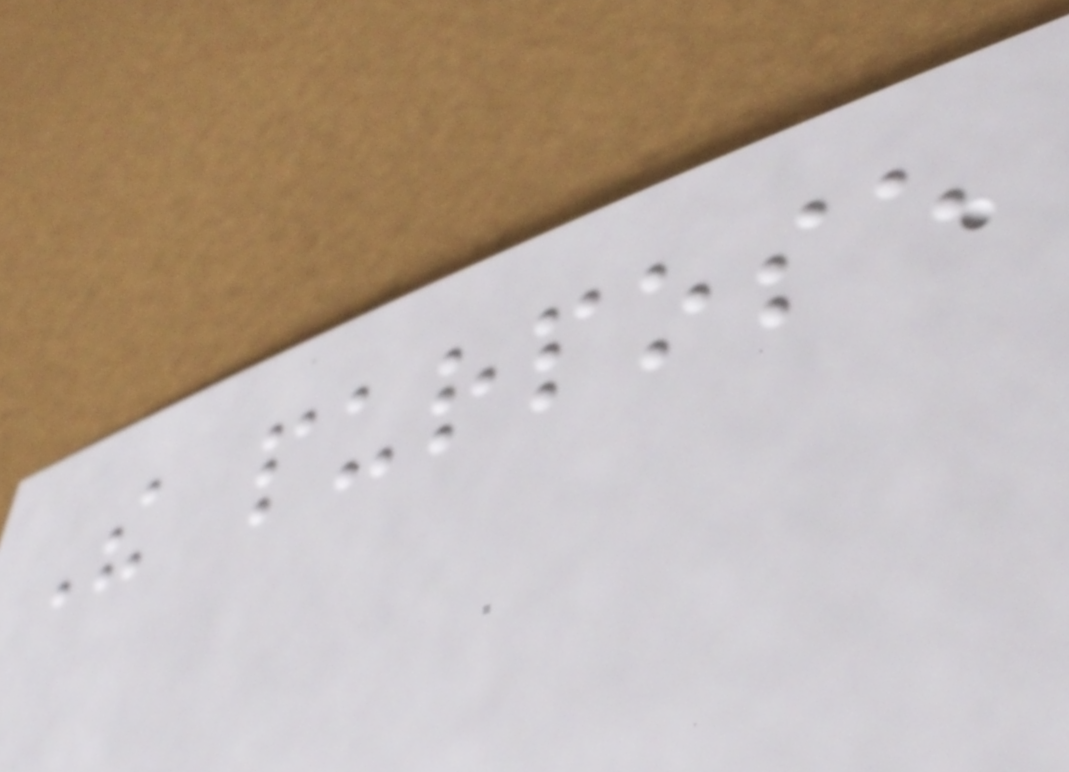The purpose
